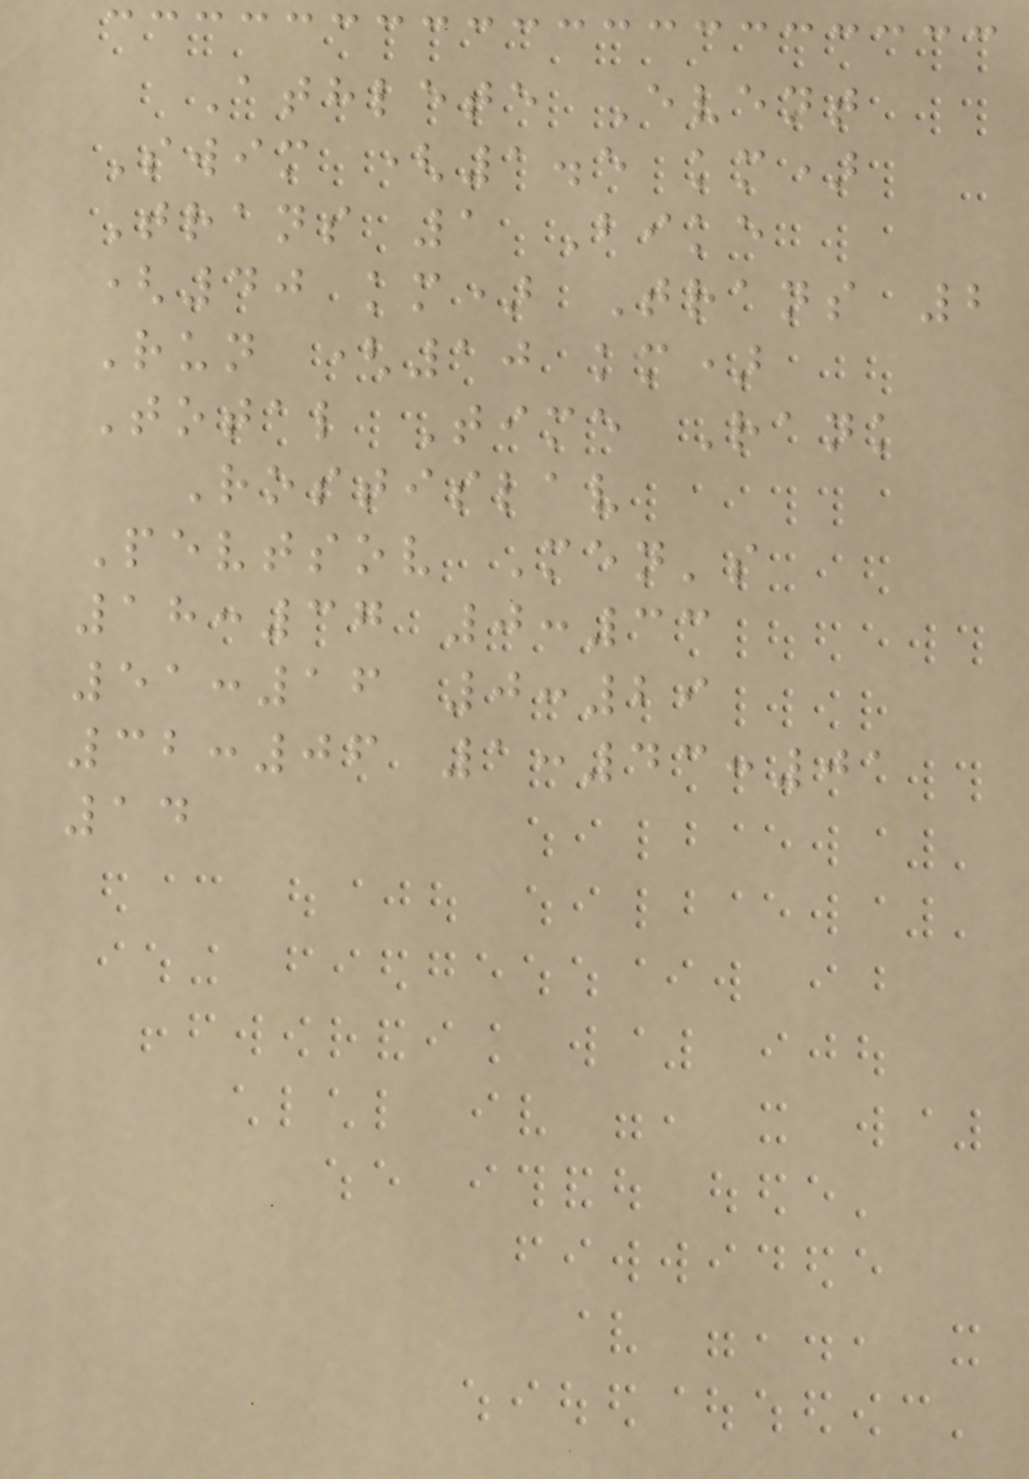Athlete Event
Swim (1.5 km)
Trans 1 Bike
(40 km) Trans 2
Run (10 km)
Total Time Rank
Rostislav
Pevtsov Men's
18:37 0:33
51:16 0:29
32:06 1:43:01
14
